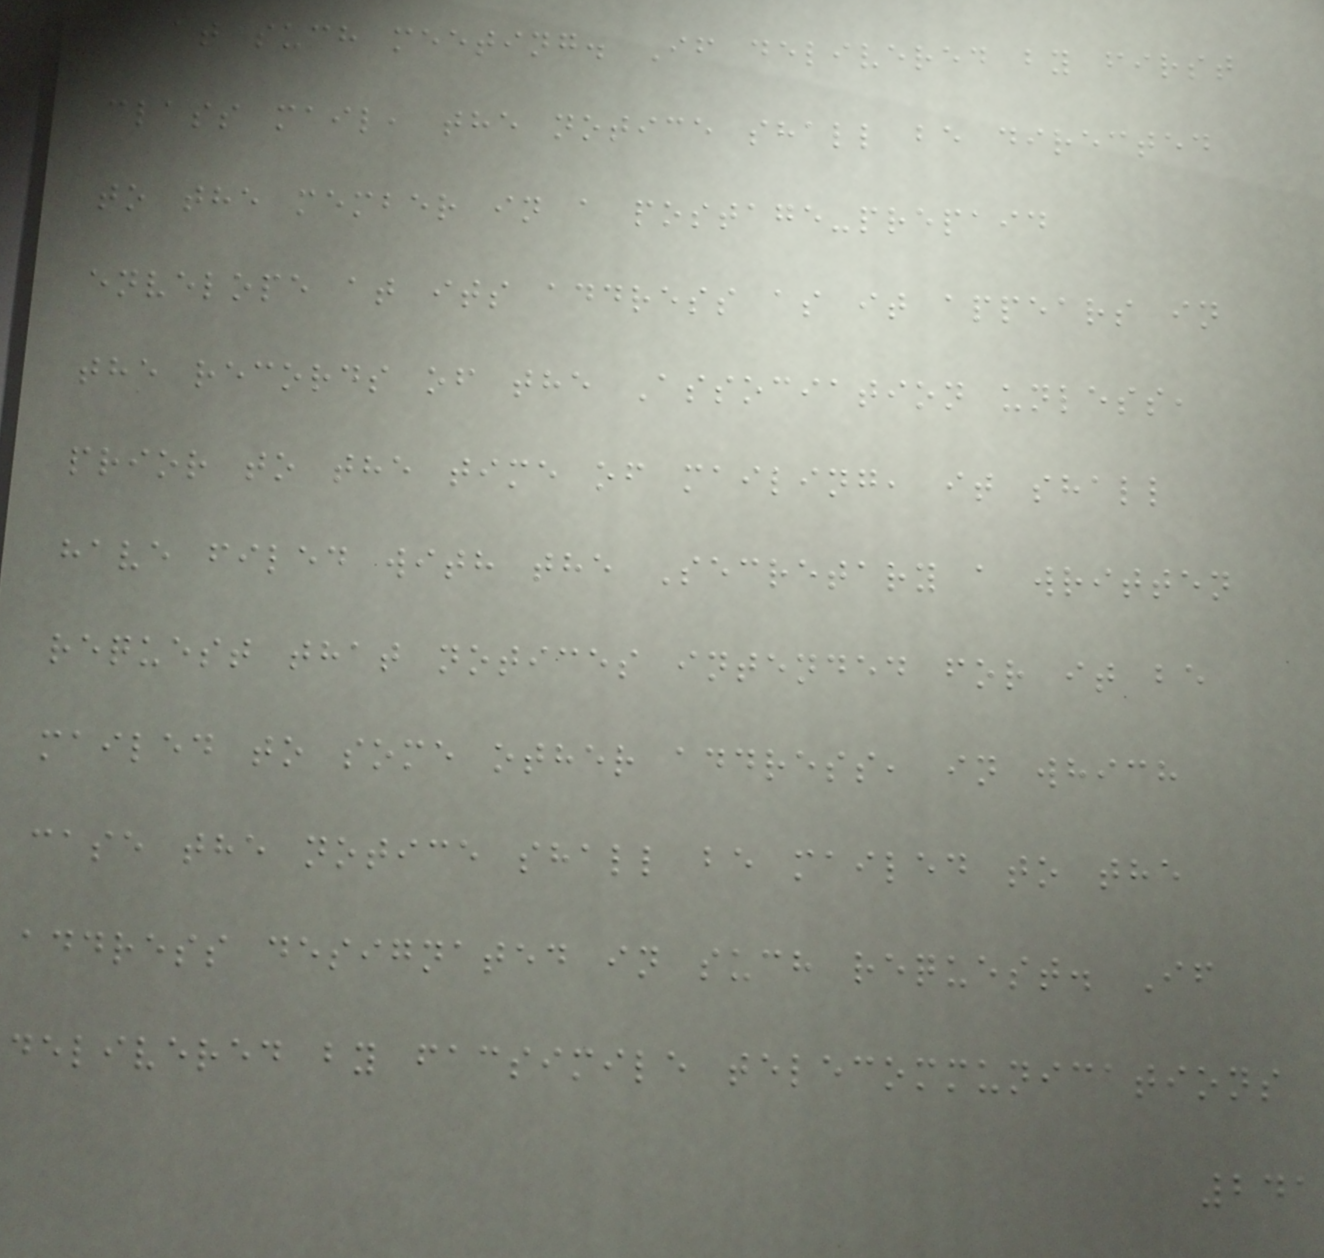at such meeting. If delivered by first
class mail, the notice shall be directed
to the member in a postage-prepaid
envelope at its address as it appears in
the records of the Association unless,
prior to the time of mailing, it shall
have filed with the Secretary a written
request that notices intended for it be
mailed to some other address, in which
case the notice shall be mailed to the
address designated in such request. If
delivered by facsimile telecommunications
241
